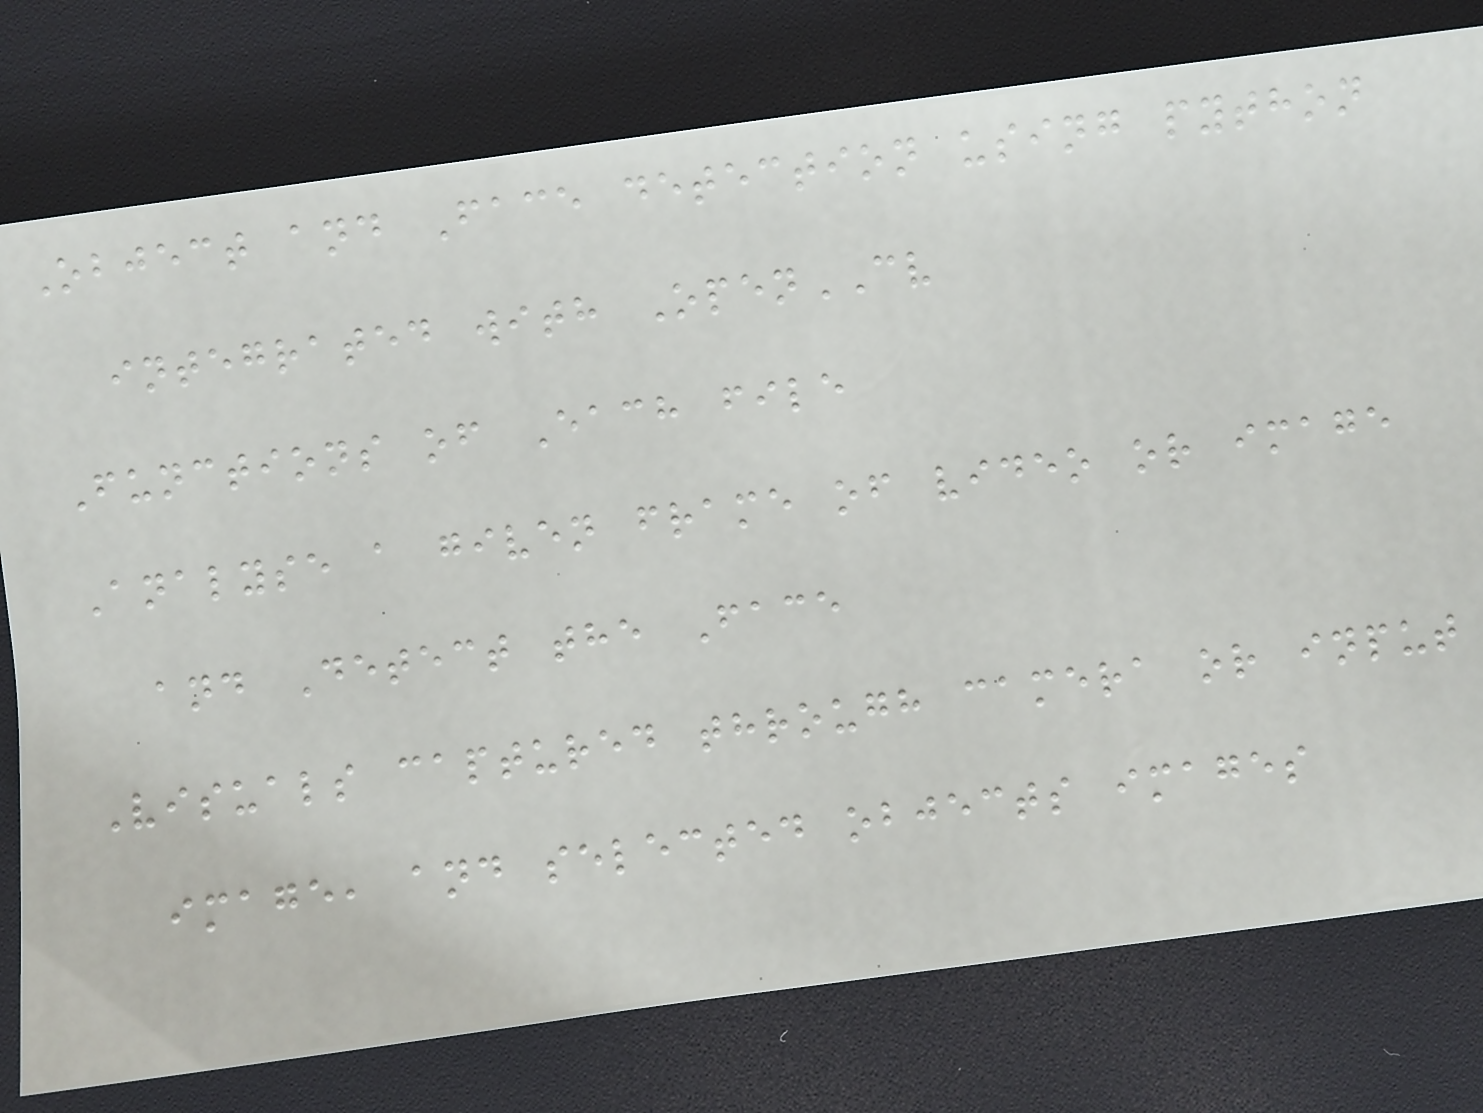Object and Face detection using python
integrated with OpenCV
Functions of Each file
Analyse a given frame of video or image
and Detect the Face
Visuals captured through camera or input
image, and selected objects images
